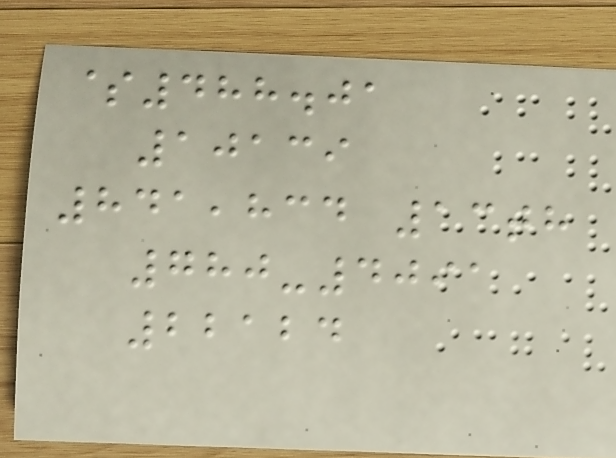$488.01
10139
841,834 13th
780-4091
22124
